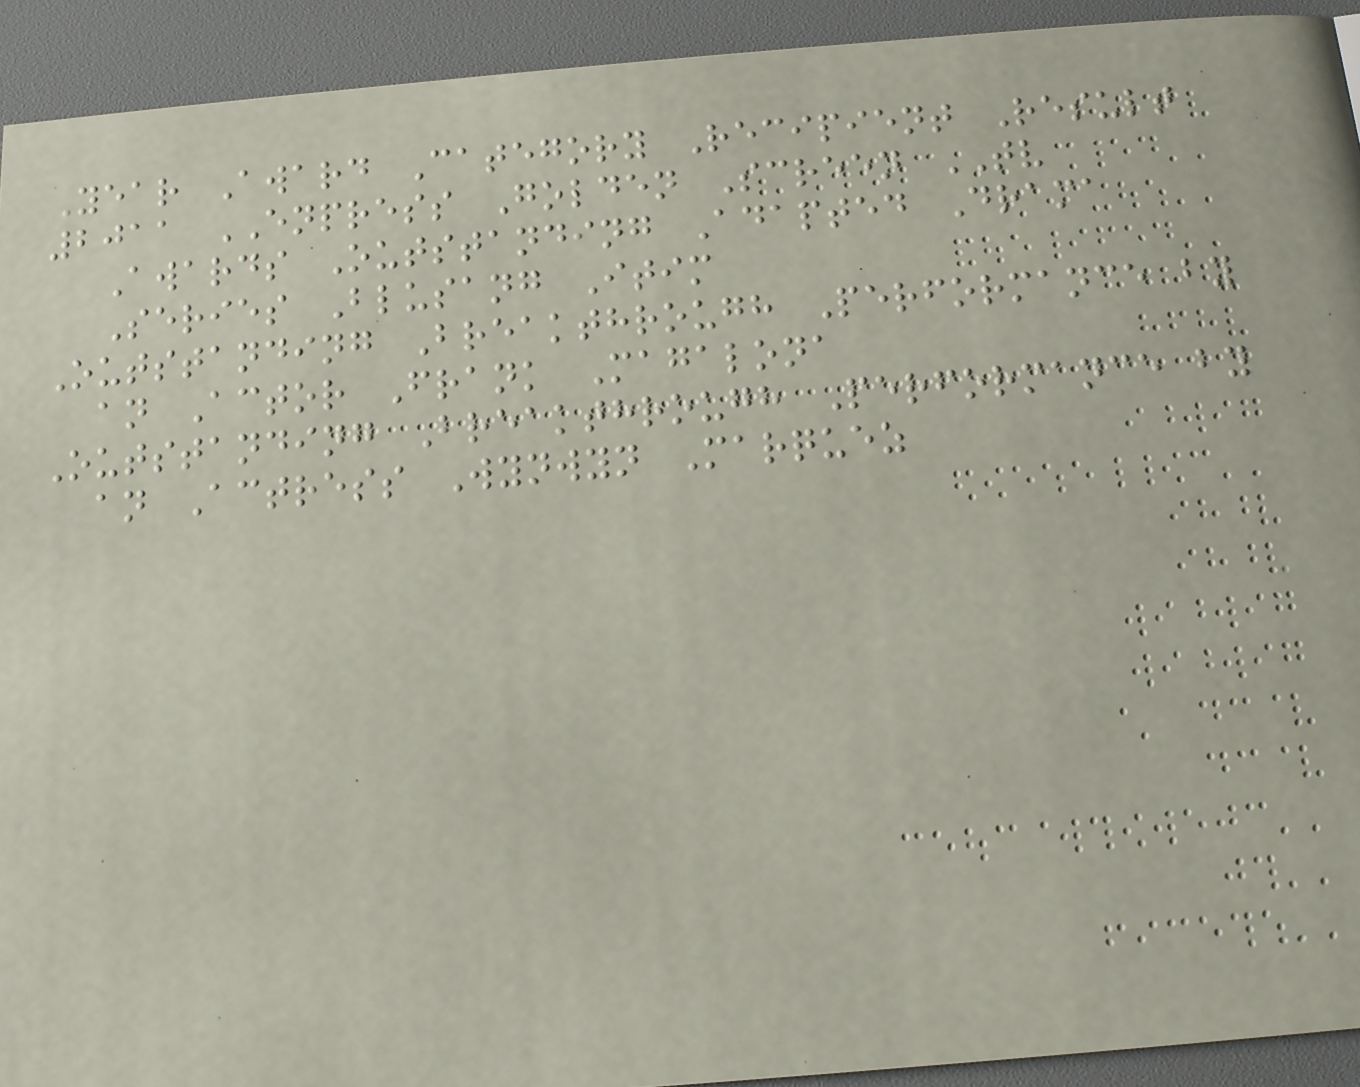Year Award Category Recipient Result
2011 ENPRESS Golden Screen TV
Awards Outstanding Adapted Drama
Series Blusang Itim
Outstanding Breakthrough Performance by
an Actor Frank Magalona
Outstanding Breakthrough Performance by
an Actress Wynwyn Marquez
